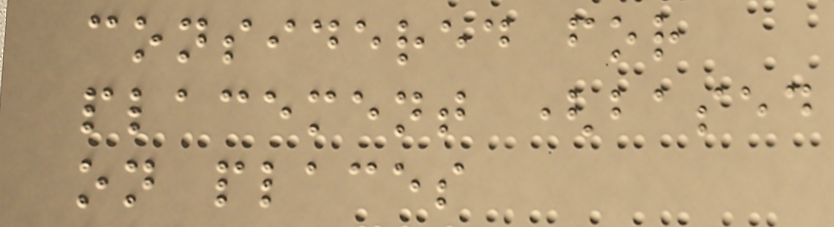considered for
placement (based
on places
